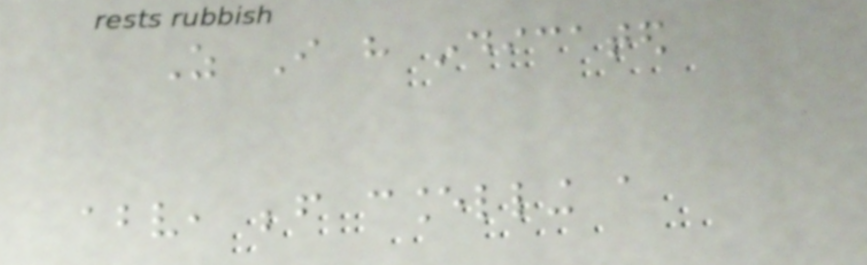As I have indicated
above, before cancelling a
